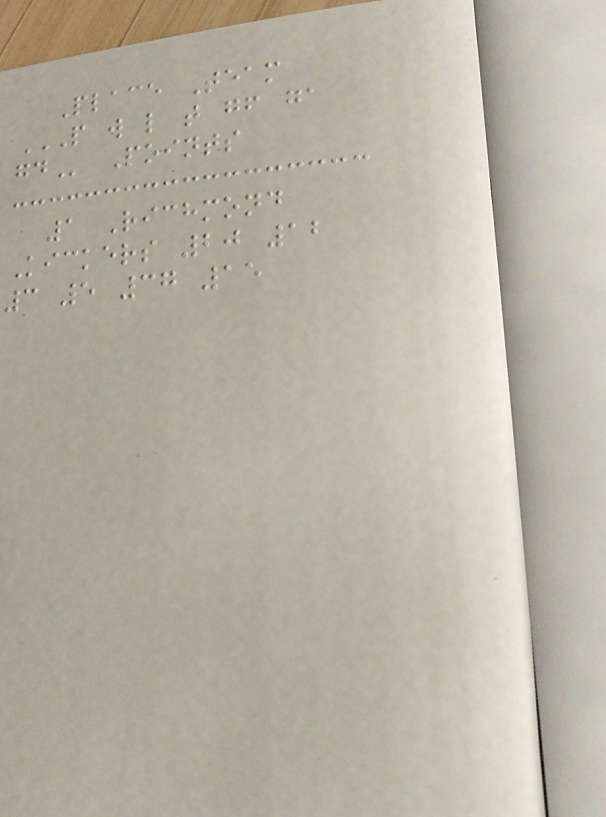Place Team
P W L T GF GA
GD Points
1 Richmond
Kickers 20 12
3 5 37 15
